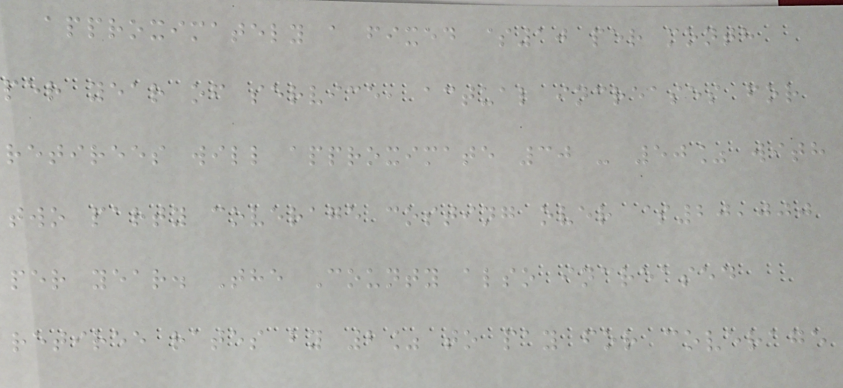approximately a fixed $10 per month
per year of service, actual increases for
retirees will approximate 30 - 50% with
two party coverage costing over $20,000
per year. The County also increased
retiree rates by 2% to pay for coverage
